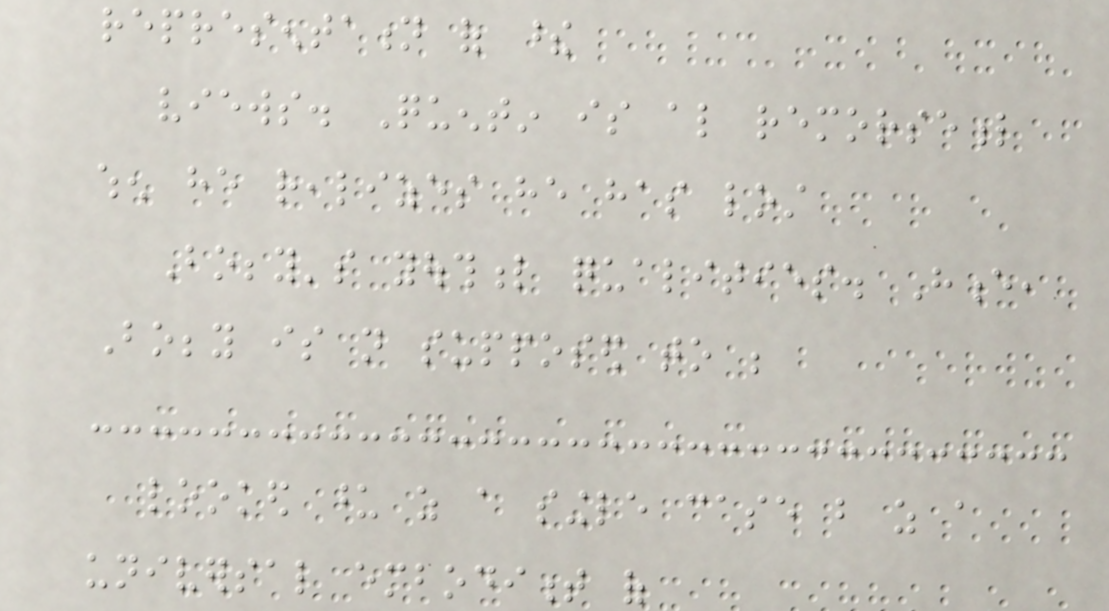representation of these
views. Quentin is also remorseful
when he realizes he has lost
Bobby's youthful qualities. Hence,
Bobby is not supposed to be
looked upon as a single case but as a
universal embodiment of
